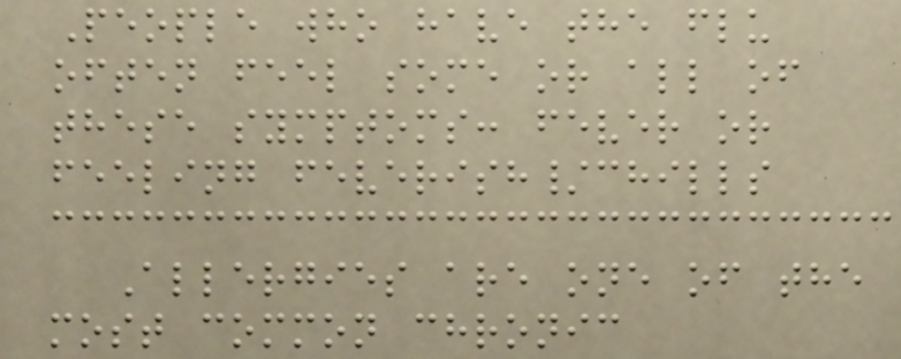People who have the flu
often feel some or all of
these symptoms: fever or
feeling feverish/chills
Allergies are one of the
most common chronic
